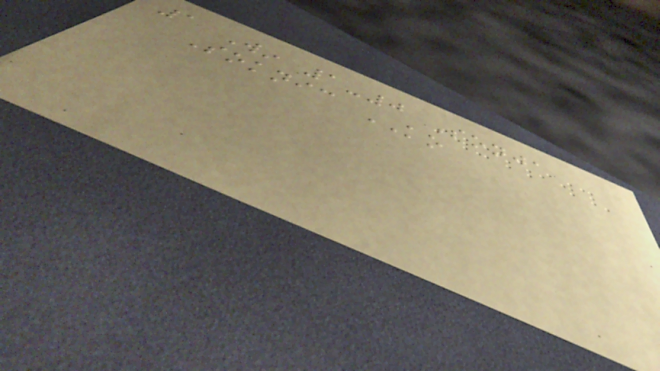1 Win 1-0 Sonja
Soknic KO
